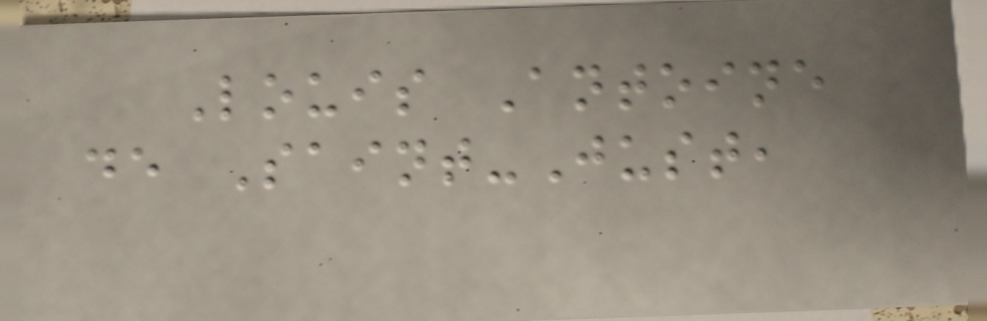Louis Antoine
de Saint-Just,
